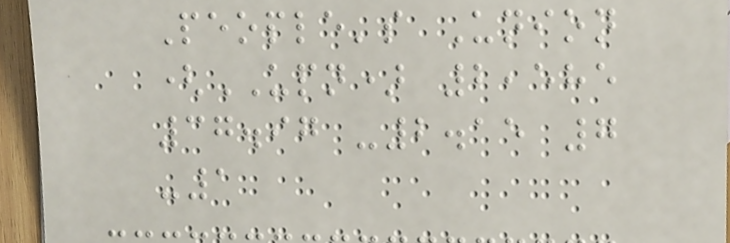People's Union
(UPN) 2,585
37.97 -2.15 7
-1
